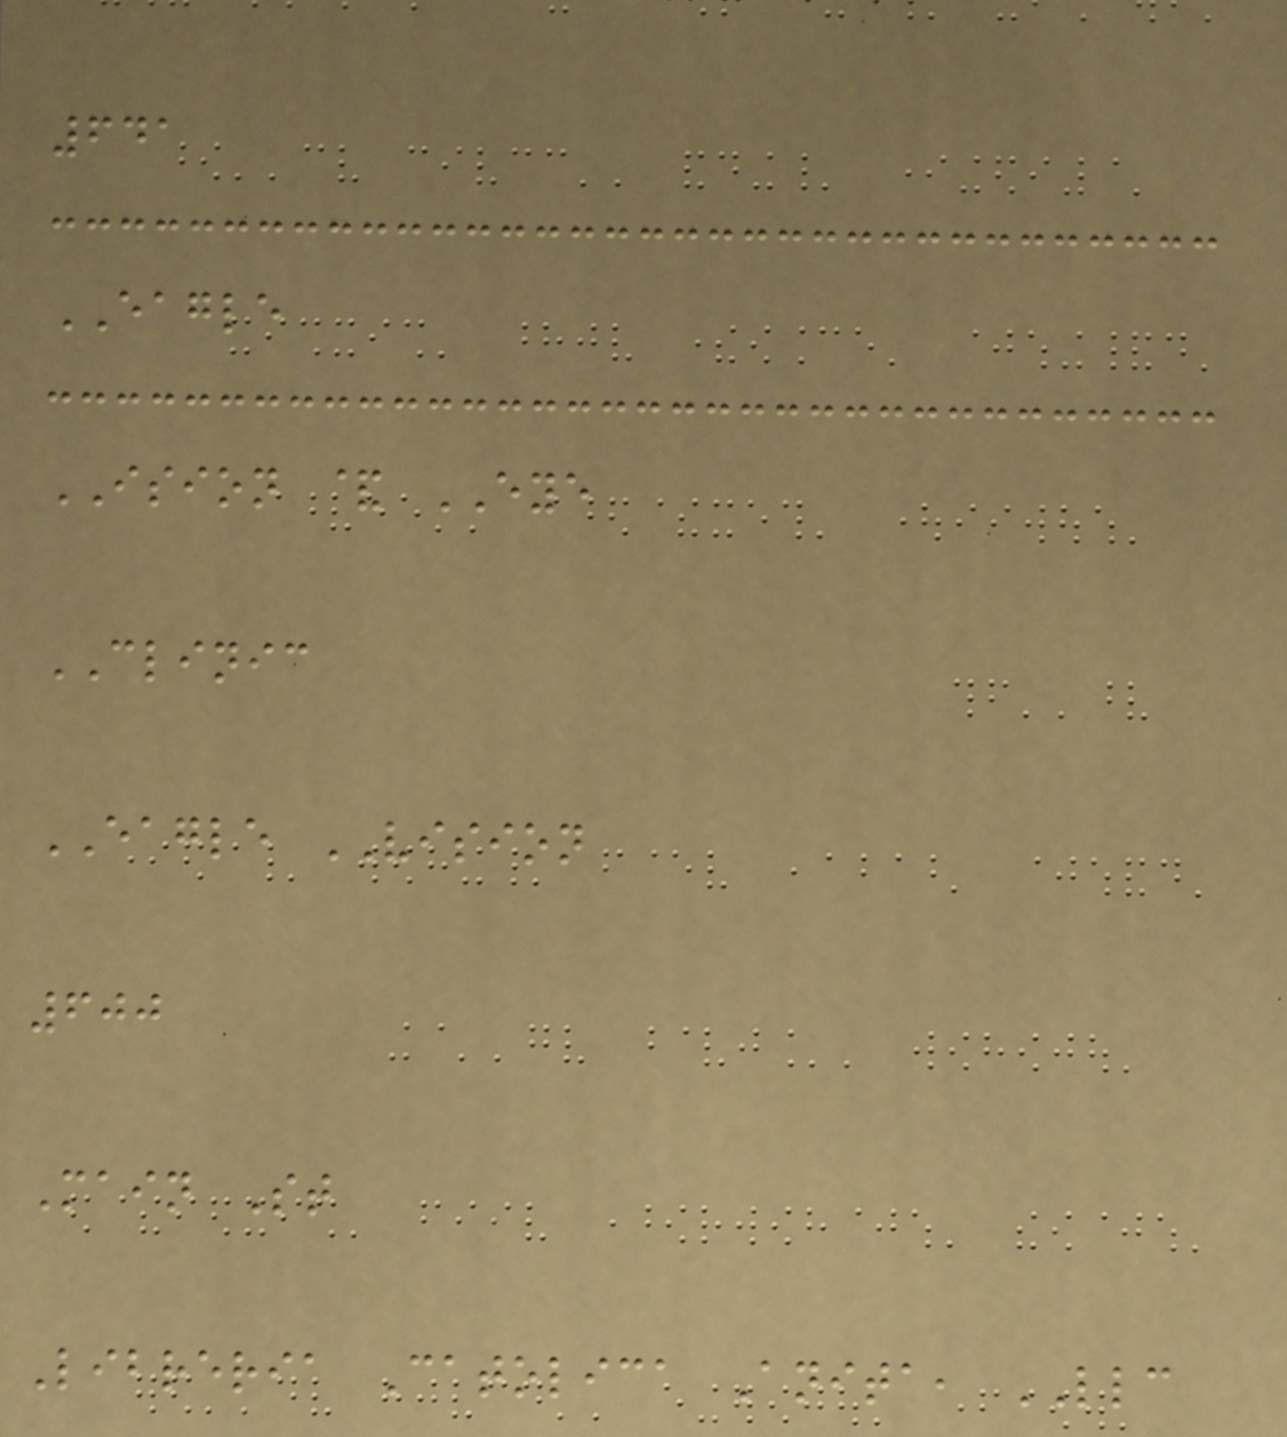641
EAGLE
ISION & EYE
CLINIC
EAGLE VISION
600
Main St
Libreria Catolica Anita, LLC
